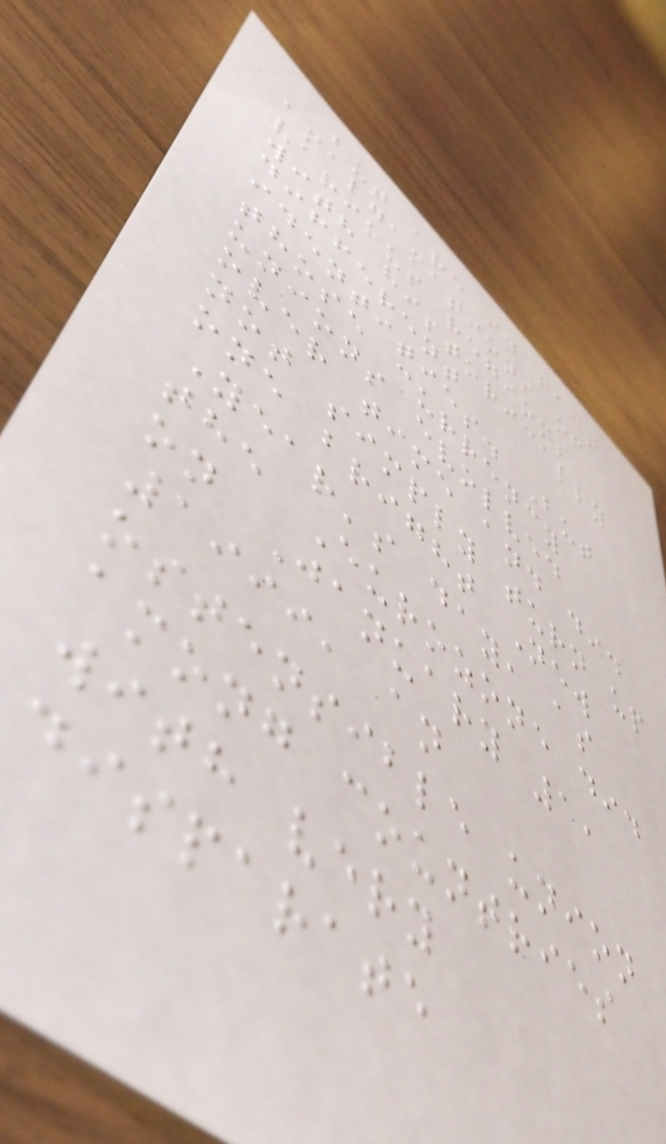but are in fact
amalgamations of
various regions
with historically
different
identities. But
those currency
unions evolved
over time and did
not simply turn up
one bright New
Year's day, as
the Eurozone did
on January 1,
1999, an
ostensible union
among countries
with very
disparate
